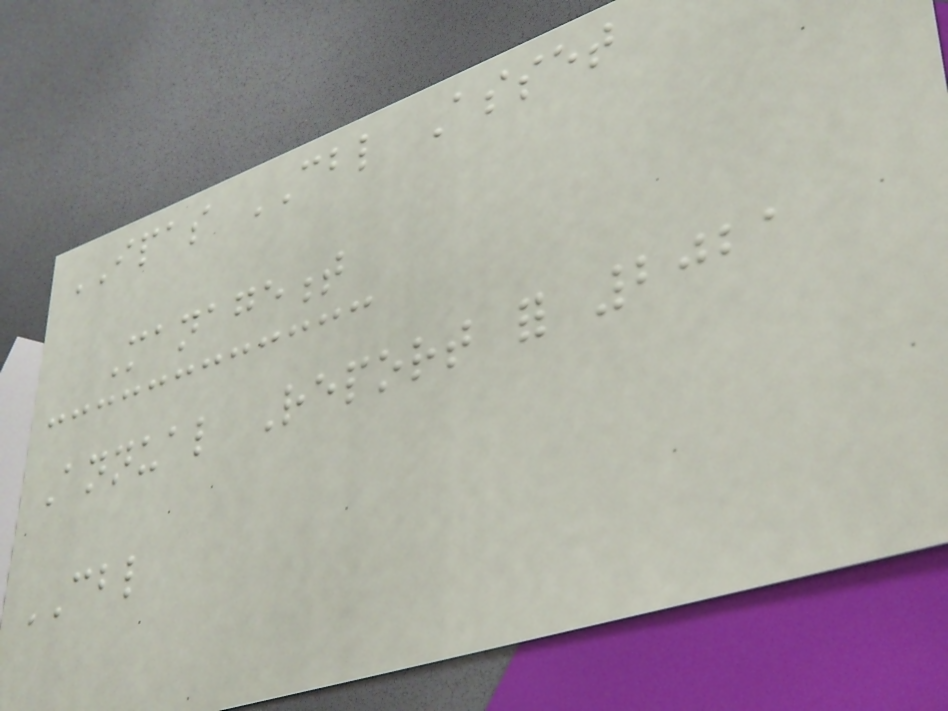IPAS CBL Asset
Management
Annual Report for 2021
CBL
